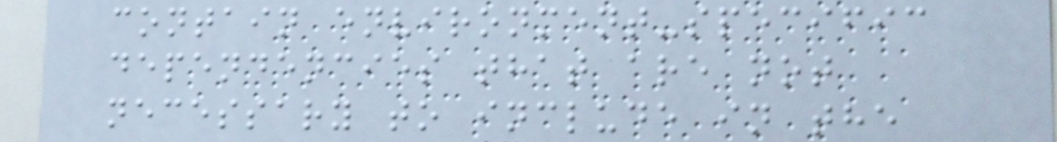contain environment-specific
dependencies that are not
necessary to include in the
